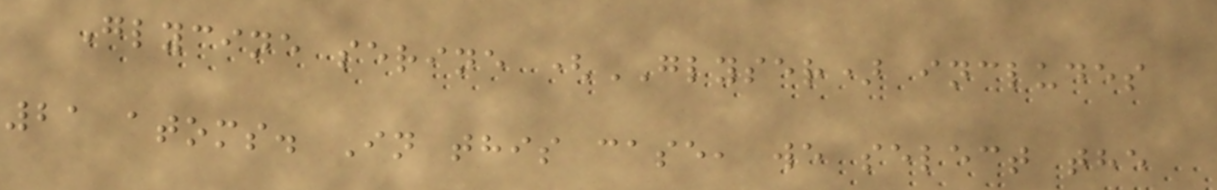Glycine serine (GLYSER) includes
21 atoms. In this case, we select the
